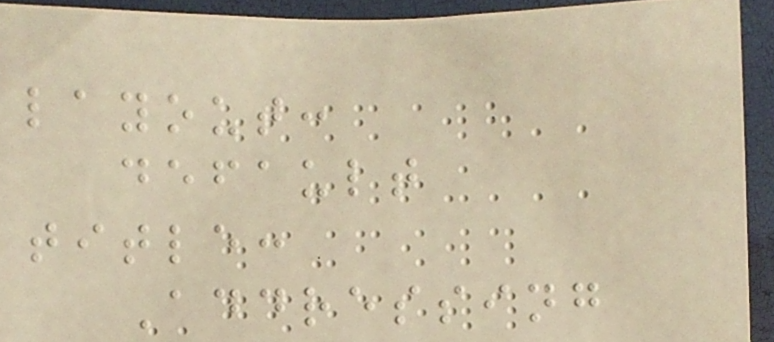layout:
default
title:
Addressing
